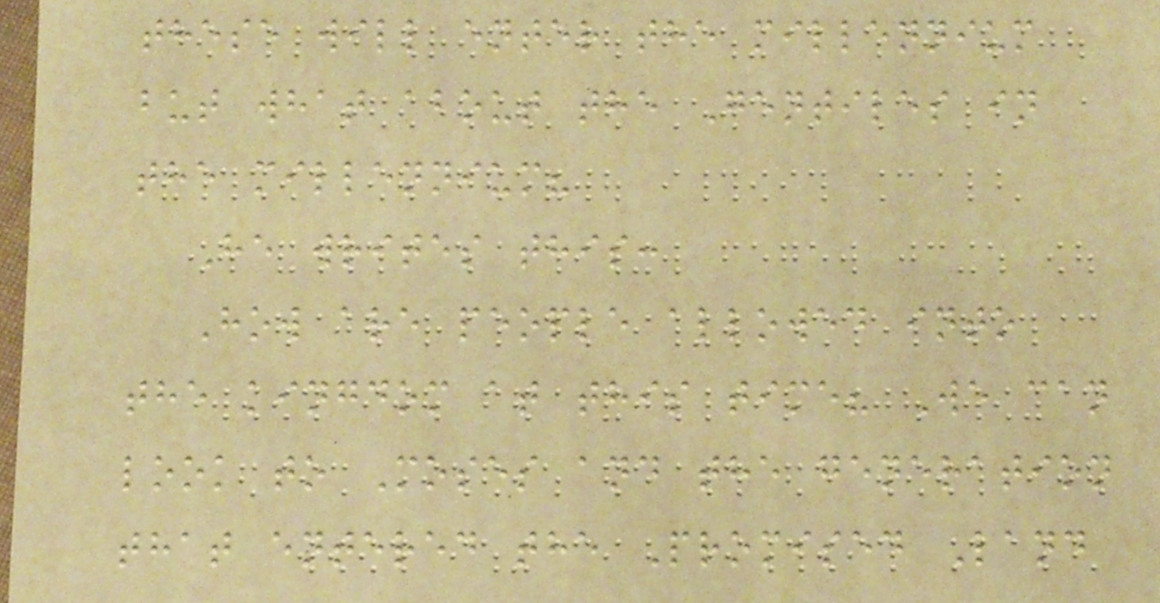these will enter the millennium
but what about the Gentiles in
the millennium?
He writes this:
How are people allowed into
the kingdom at this time? We can
look to Moses and the generation
that entered the Promised Land
